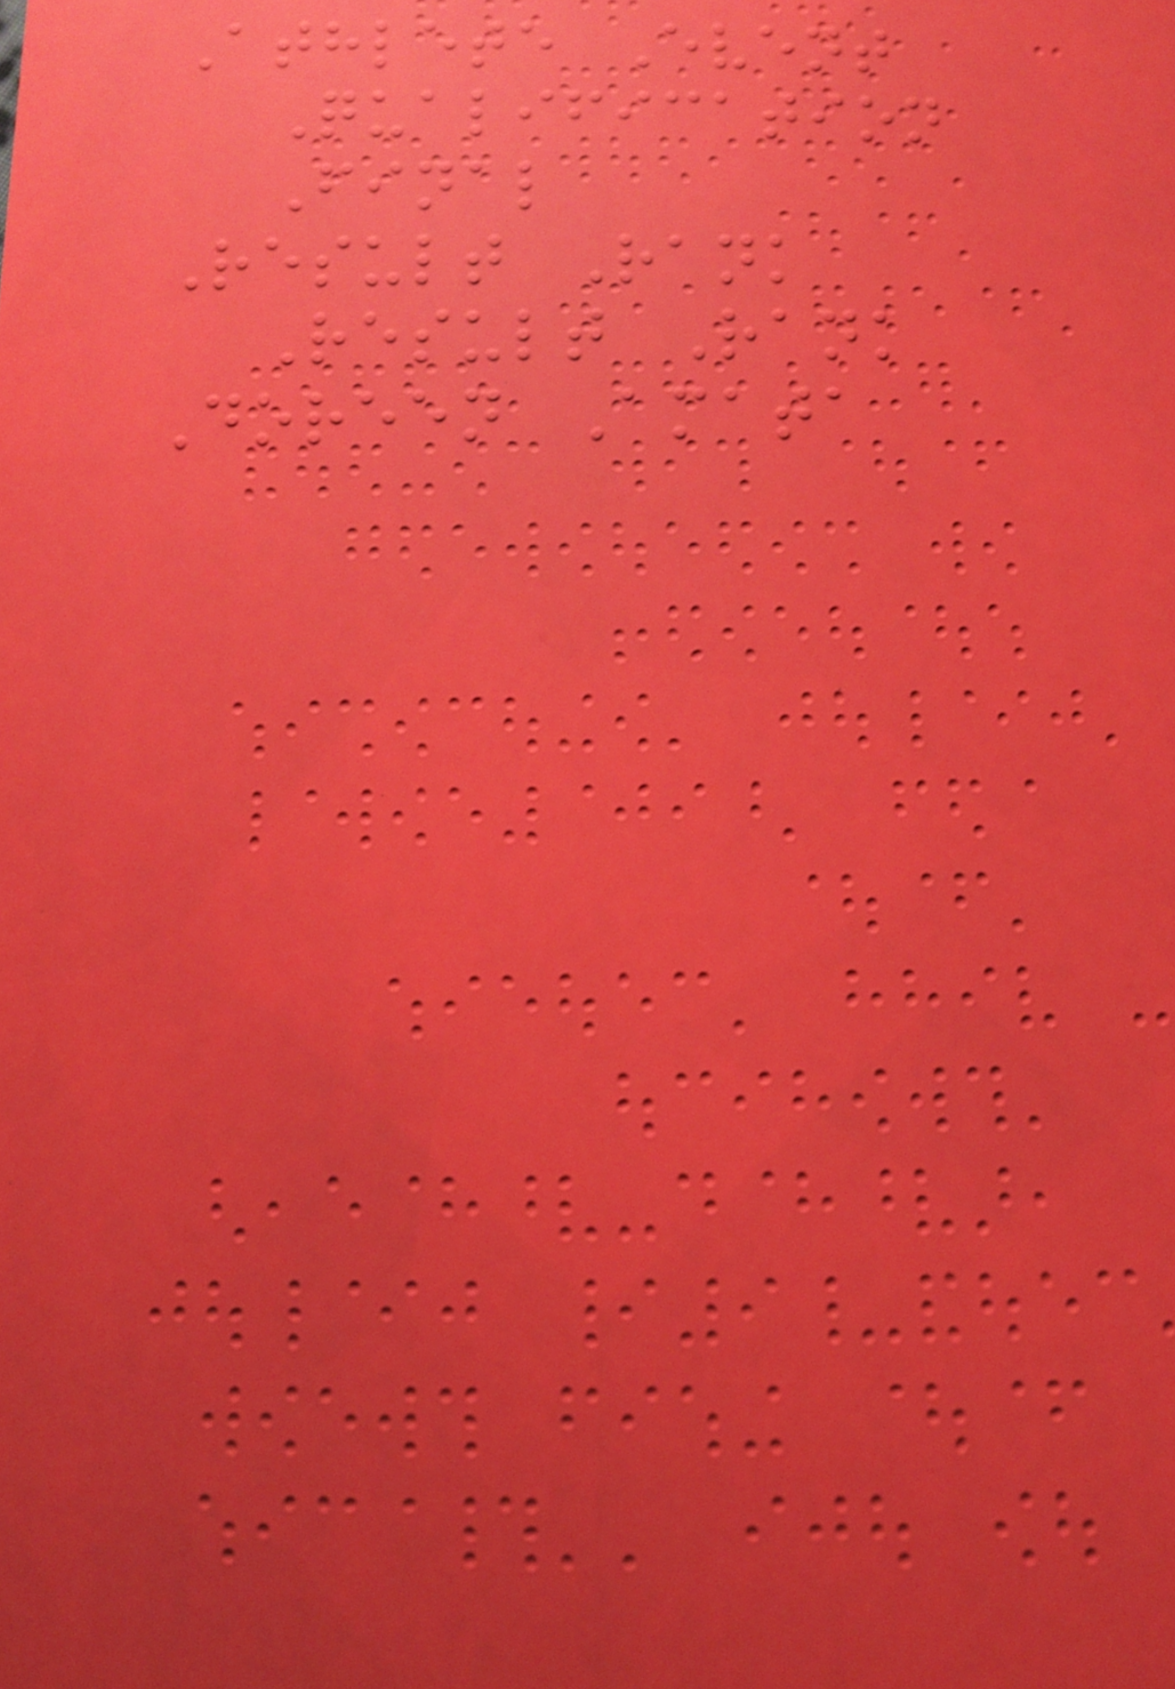Athlete Event
Qualification
Final
Result Rank
Result Rank
Doreen Amata
